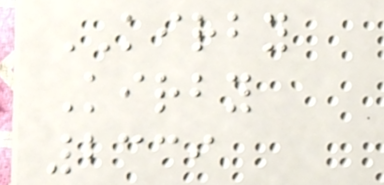KIRBY
Kirby
2339
